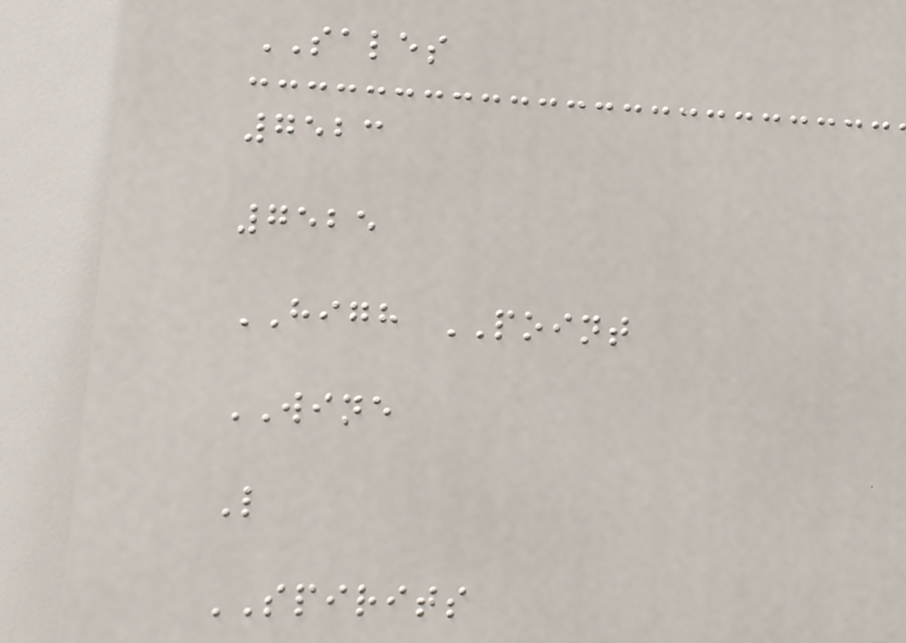SALES
7523
7525
HIGH POINT
WINE
L
SPIRITS
